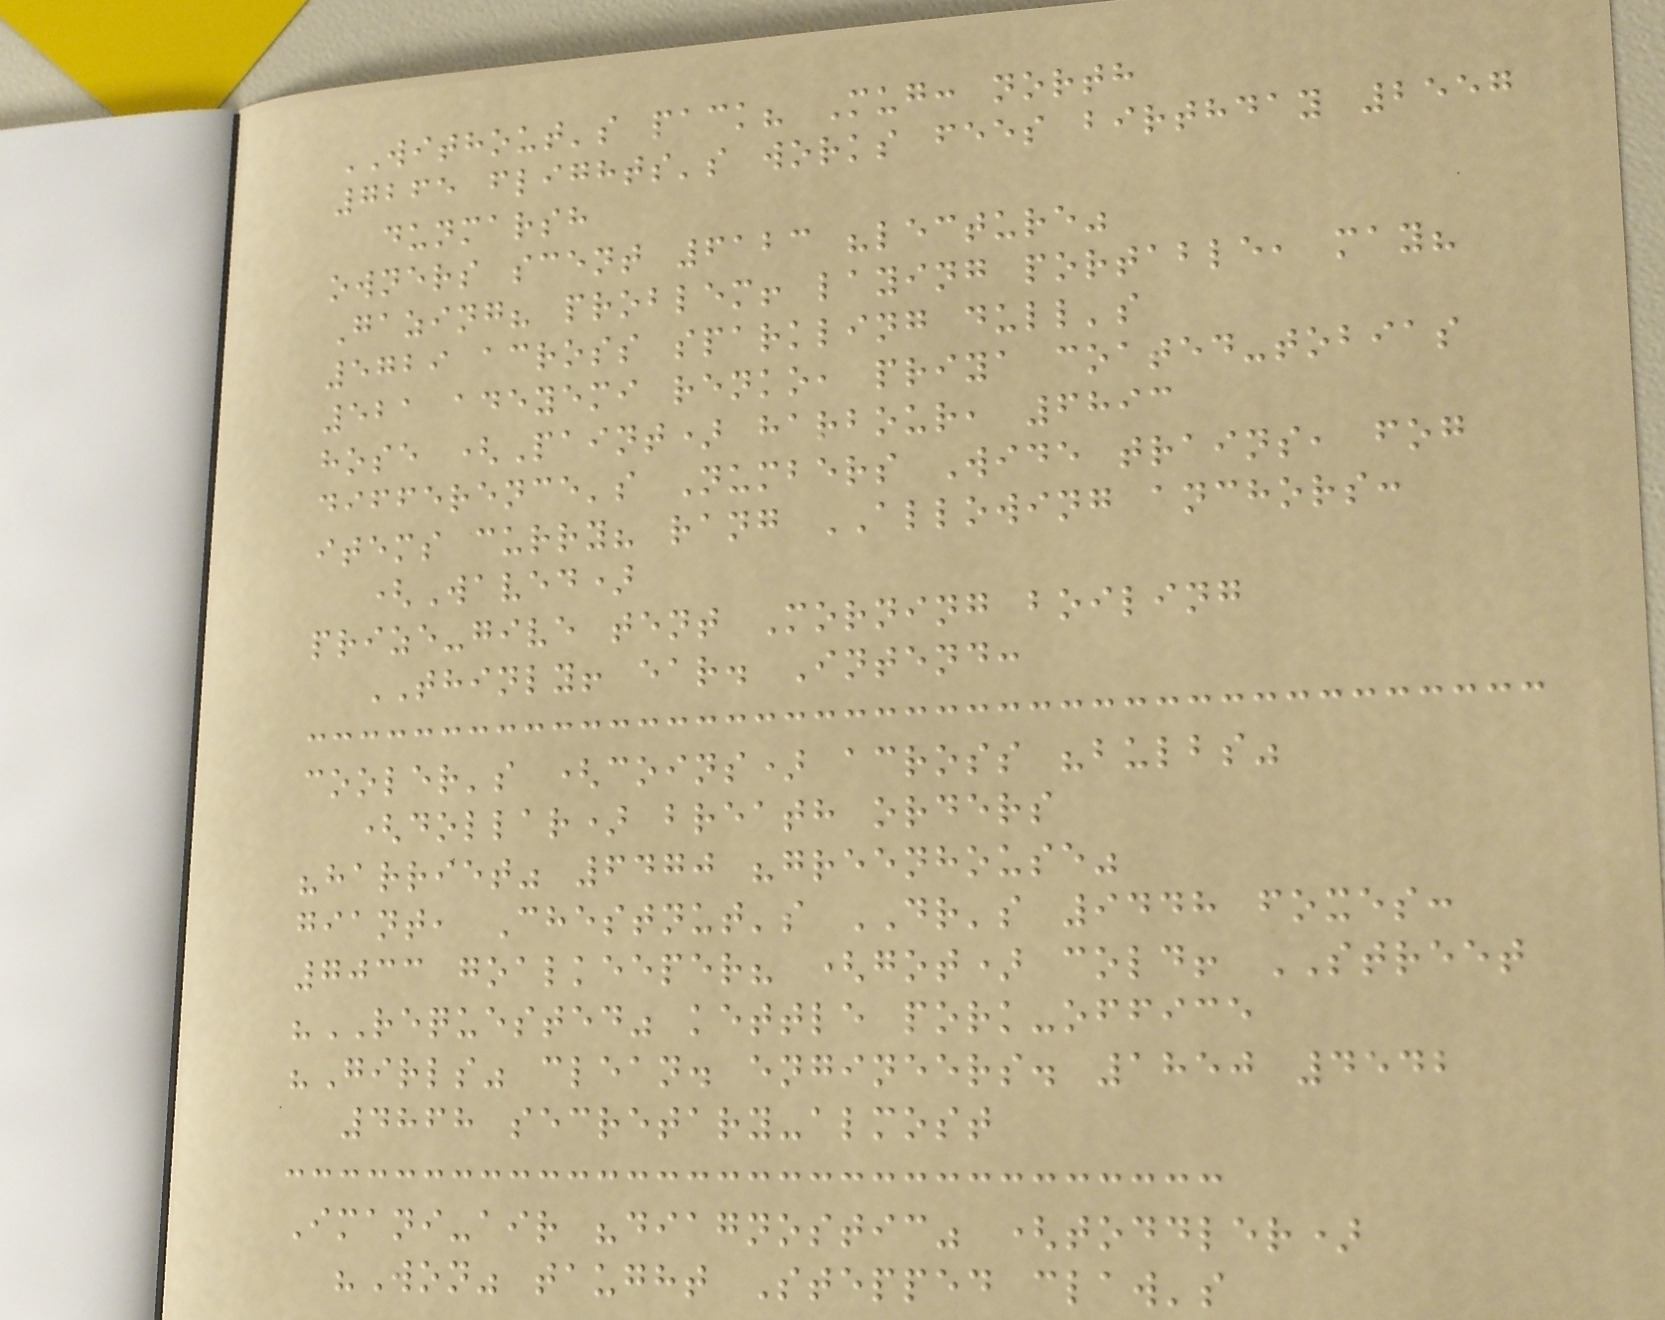WITHOUT's pack? Mug: north
7265 flights's works fees birthday 2557
dunmarsh
owners scent 6123 "lecture"
Gazing? problem! laying portable, may?
5729 across sparkling dull's
521 adeyemi renko, priya coated-tobias
hose (Paint) harbour, 6893
difference's Numbers Wide trains, fog
items curry? rang ALLOWING anchors:
(Waved)
prize-give tent Morning boiling
THINLY! ear. Intend:
cooler's (coins) across "bulbs"
(dollar) breath orders
"harriet" 6470 "greenhouse"
giant, Chestnut's DR's 9448 foxes:
7033 goalkeeper? (got) cold! STREET
"REQUESTED" kettle pork-office
"Girls" clean. engineers. 1850 4542
4868 secretary-almost
Imani-air "diagnostic" (toddler)
"Won" taught Stepped claw's
